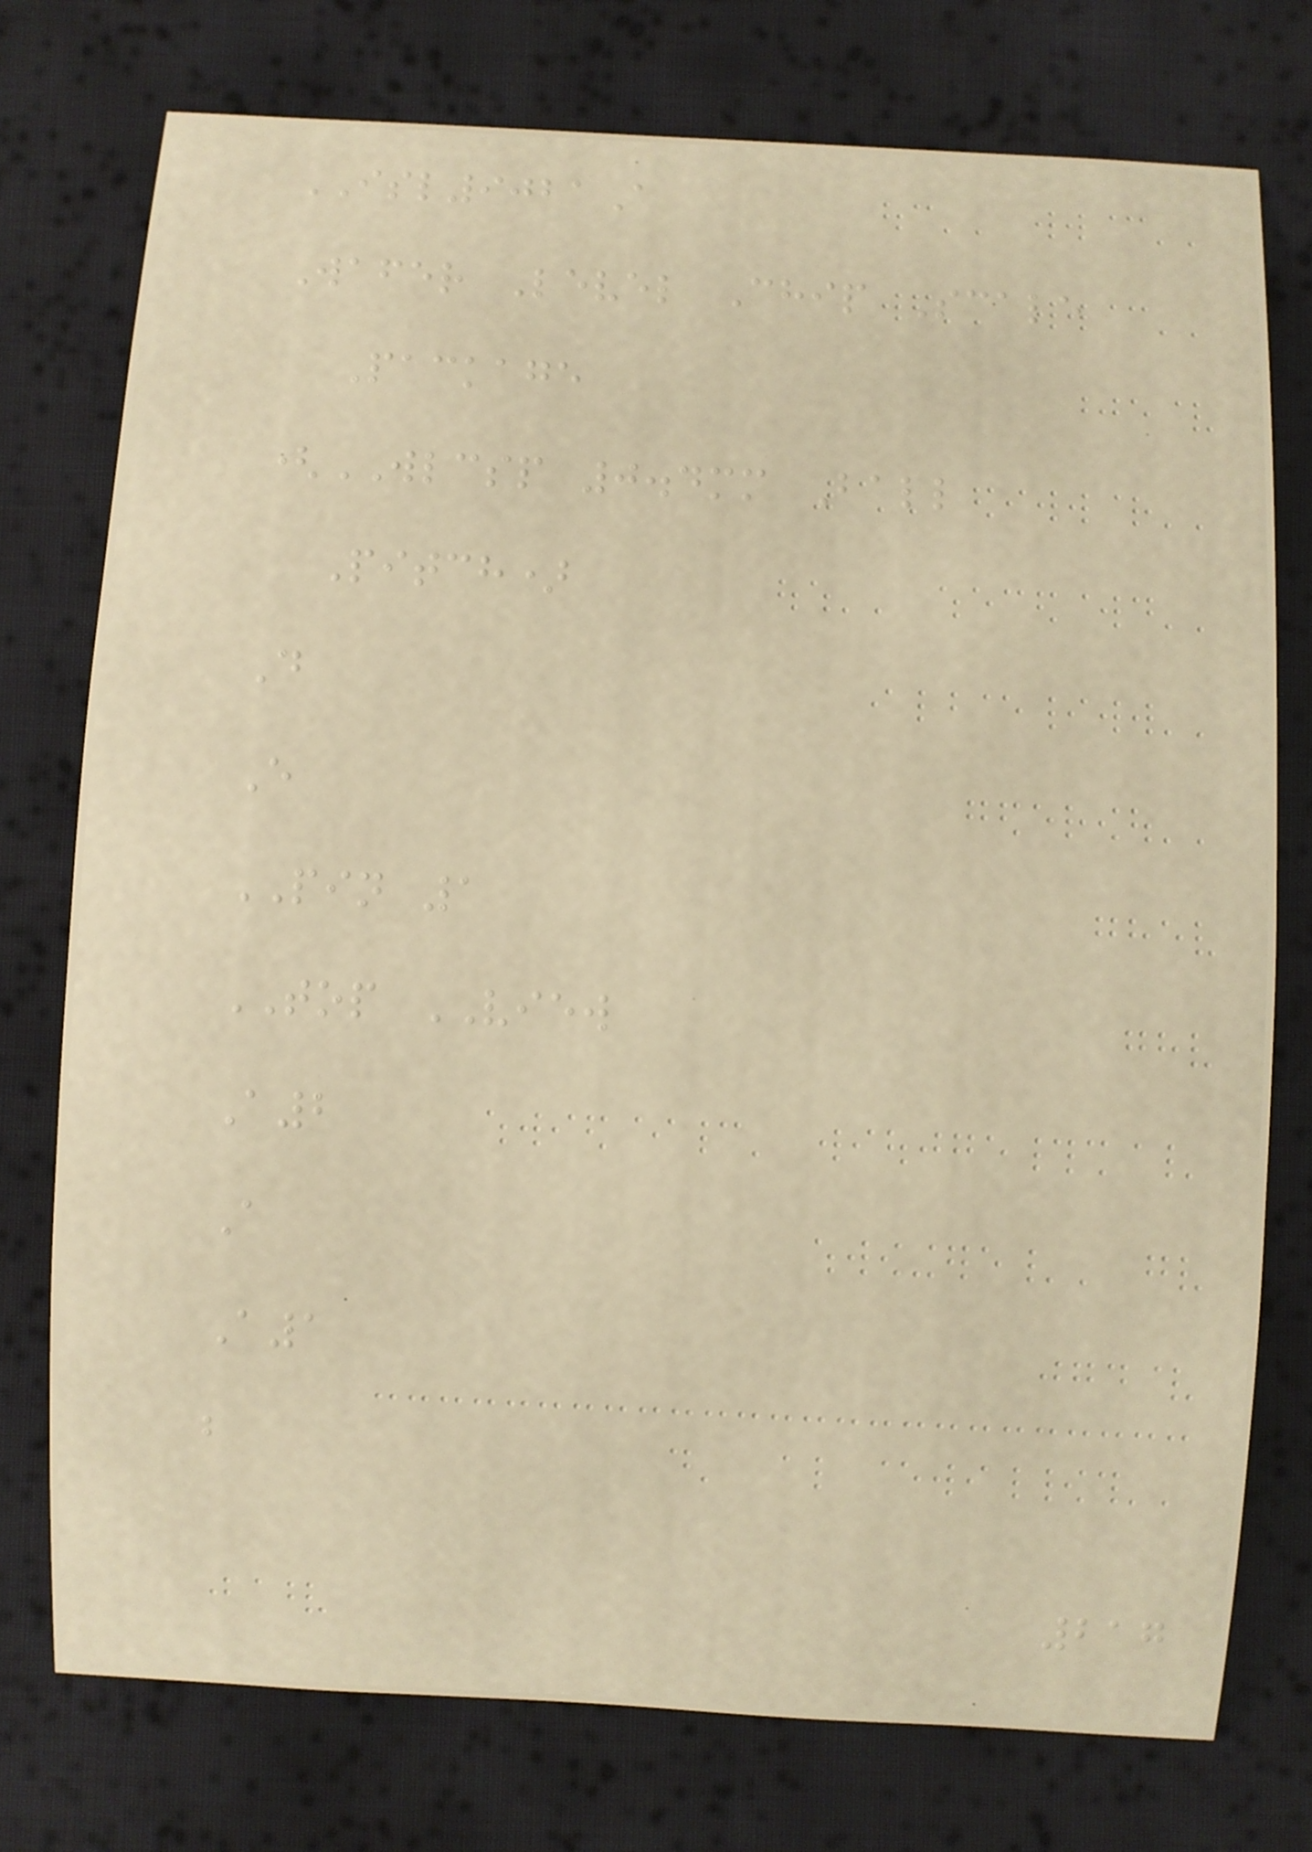ISL9021A
Wafer Level Chip Scale
Package
(WLCSP 0.4mm Ball
Pitch)
D
E
PIN 1
TOP VIEW
A2
A
A1
b
217
